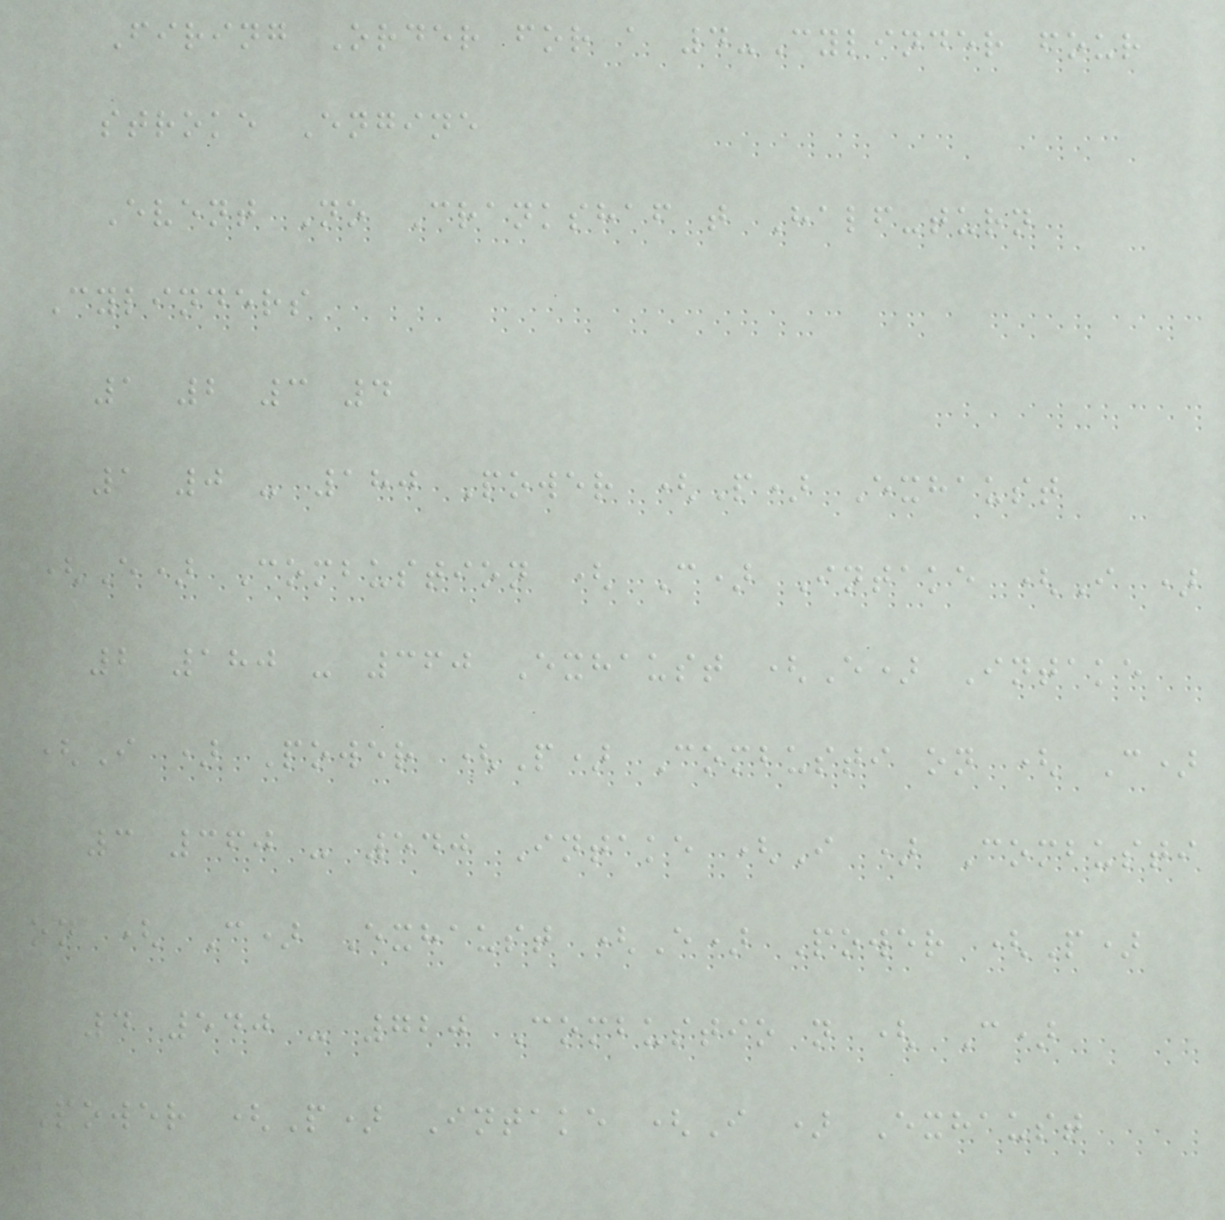Firing Order for a 4-Cylinder four
stroke Engine
Event No Crankshaf t Half-turn
Cylinders
1 2 3 4
1 0 - 180 Power (P) Exhaust
(E) Combustion ( C) Intake (I )
2 180 - 360 Exhaust (E) Intake
(I ) Power (P) Combusti on ( C)
3 360 - 540 Intake (I ) Combusti
on ( C) Exhaust (E) Power (P)
4 540 - 720 Combustio n ( C)
Power (P) Intake (I ) Exhaust
